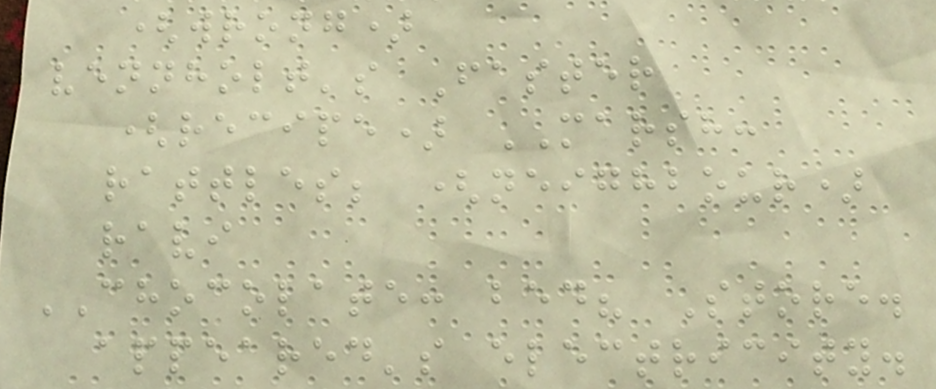(wrong)
vennholt's Faster
(recipe) MARSH:
rattles; (neighbour)
ravi
CHOCOLATE: bed? Store.
appeared's electricity.
